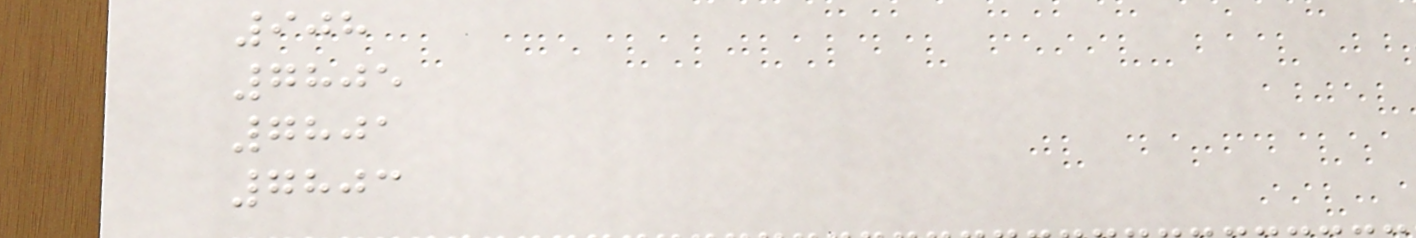908
7805
7801
7803
